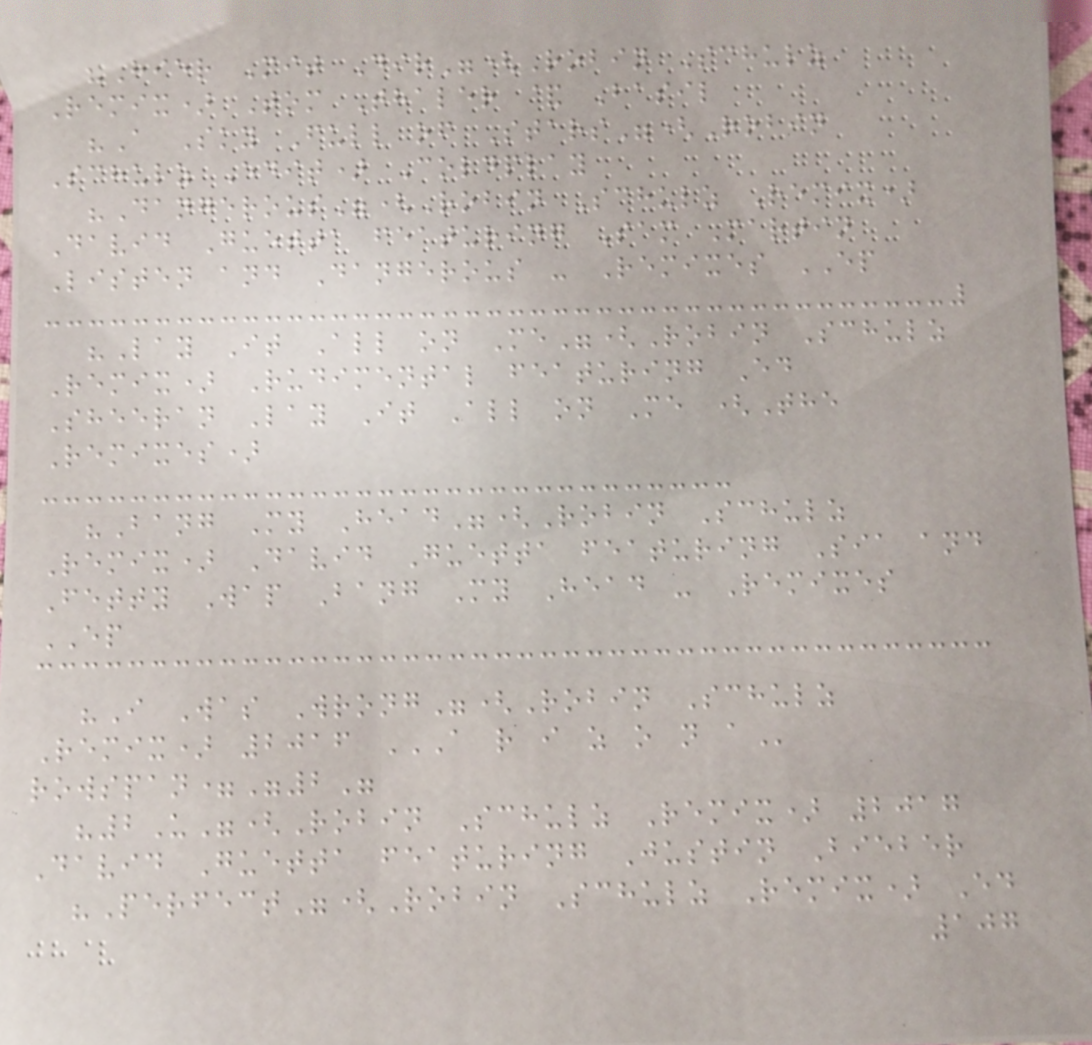"Hier Mit Dir"(Robin Schulz
Remix) Tom Thaler & Basil
"A Sky Full of Stars"(Robin
Schulz Edit) Coldplay
"Dangerous"(Robin Schulz Remix)
David Guetta featuring Sam Martin
Listen and Dangerous - Remixes EP
"Lay It All on Me"(Robin Schulz
Remix) Rudimental featuring Ed
Sheeran Lay It All on Me (The
Remixes)
"Bang My Head"(Robin Schulz
Remix) David Guetta featuring Sia and
Fetty Wap Bang My Head - Remixes
EP
"I Was Wrong"(Robin Schulz
Remix) 2016 A R I Z O N A
rowspan="2"
"2U"(Robin Schulz Remix) 2017
David Guetta featuring Justin Bieber
"Perfect"(Robin Schulz Remix) Ed
107
